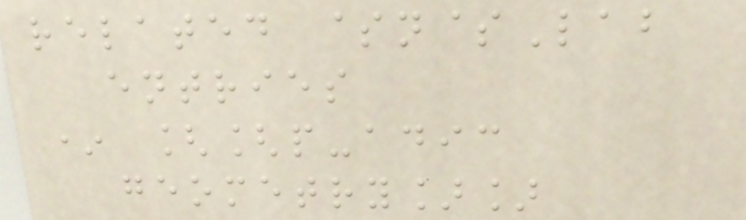related $n$Lab
entries
* [[p-adic
geometry]]
